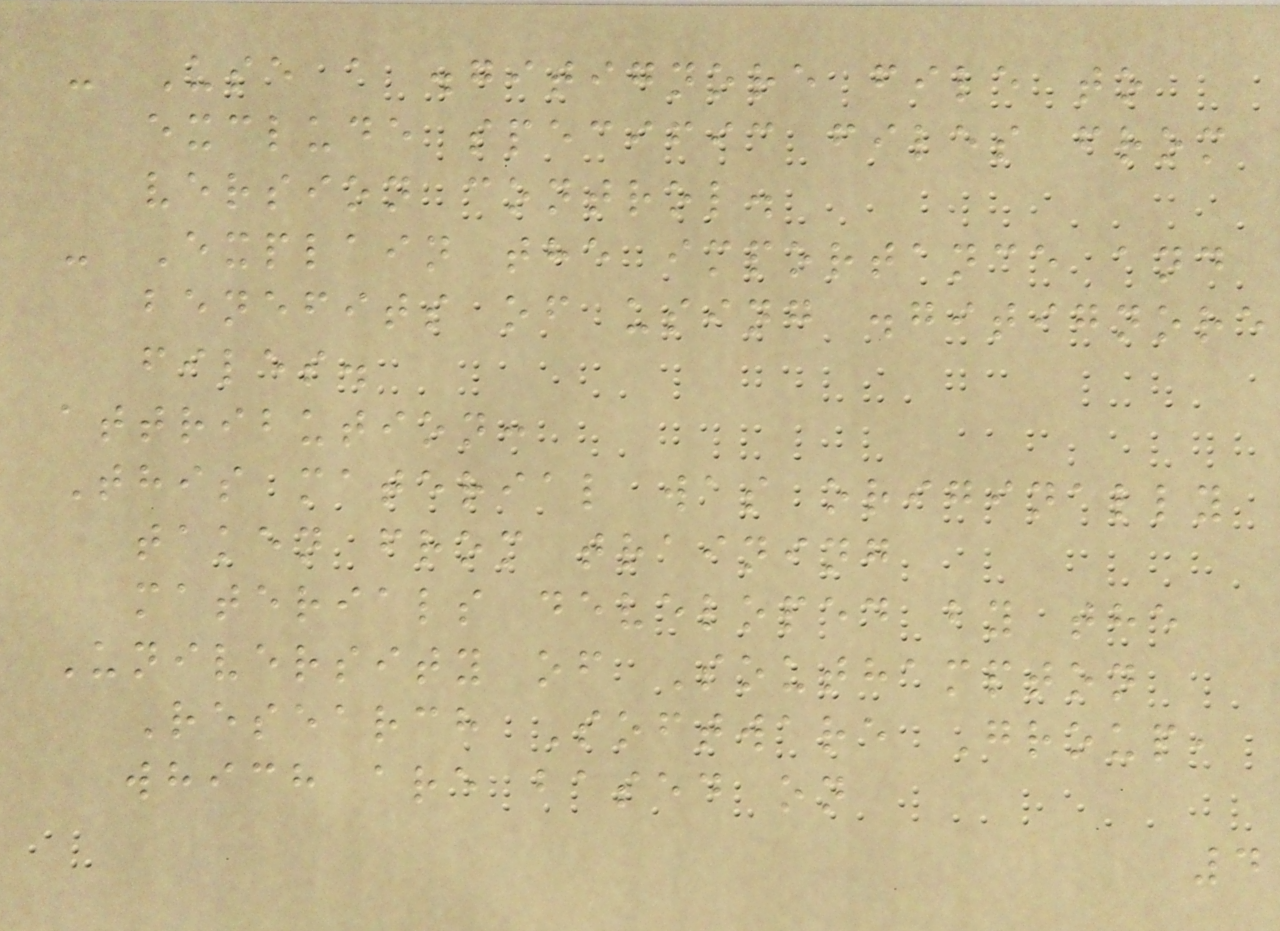- Use a .gitignore file to
exclude specific files from
version control.
- Explain the importance and
benefits of using .gitignore
files.
attribution:
This material was originally
taken from training
materials developed by the
University of Southampton
Research Software Group,
which are based on
4
